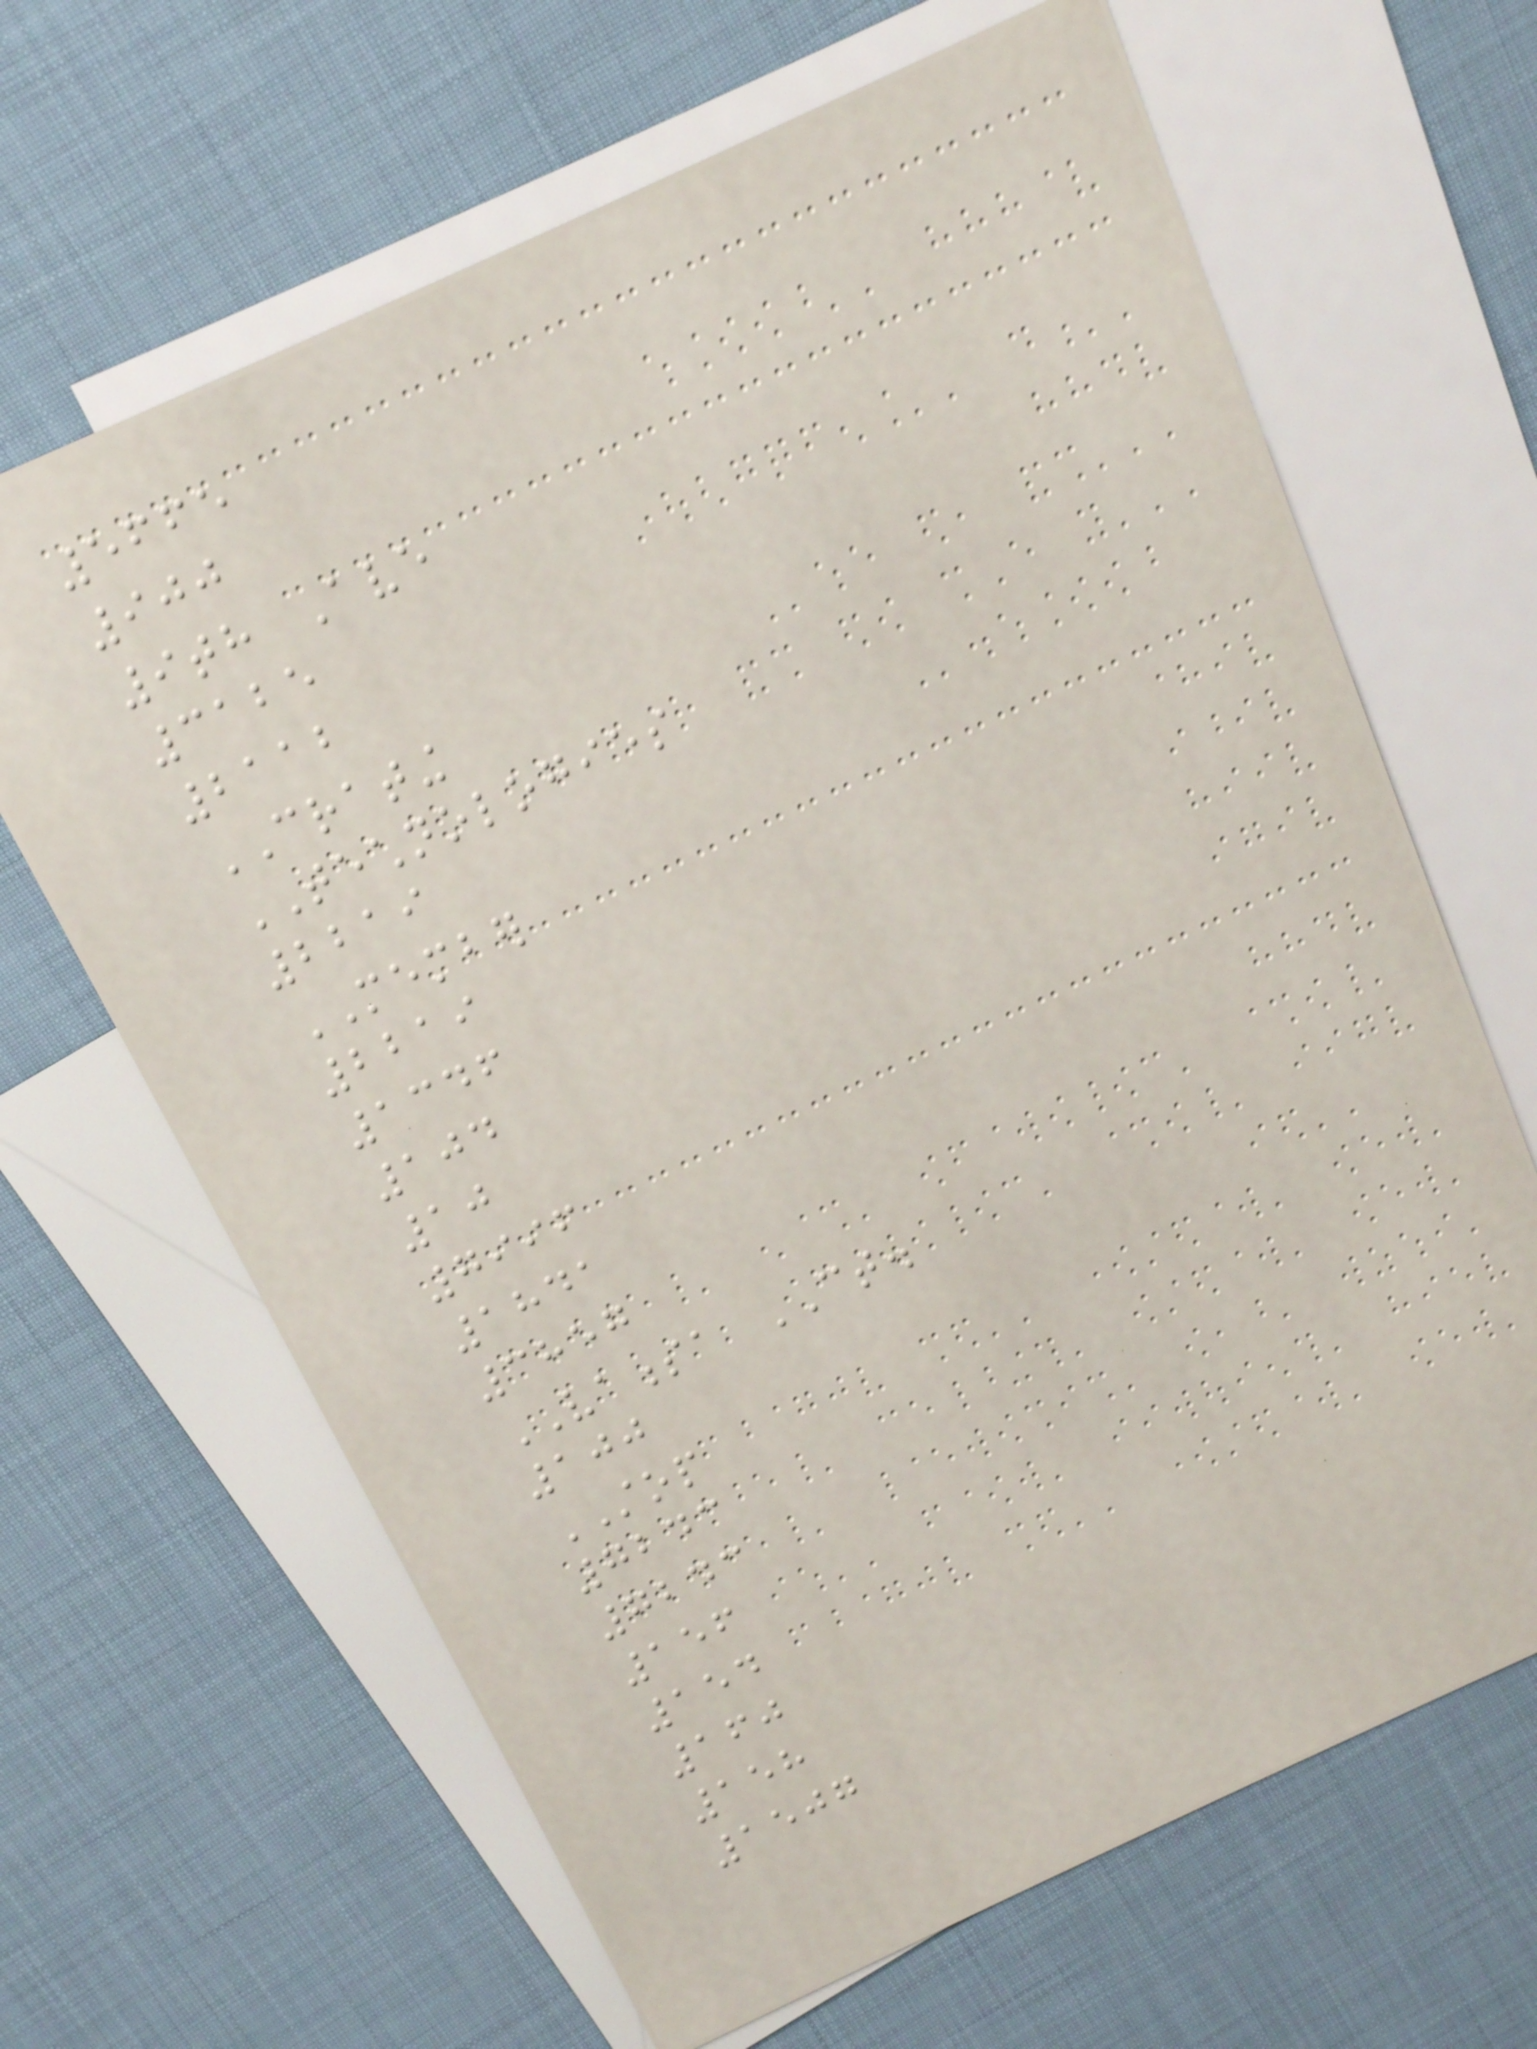5665
900
9th Ave
3125
2112
CRATING
TECHNOLOGIES
2219
MEMBER
2219
1346
104
10
7996
1841
3857
VANESSA CT.
100
STOP
7243
7243
156
154
160
158
1507
